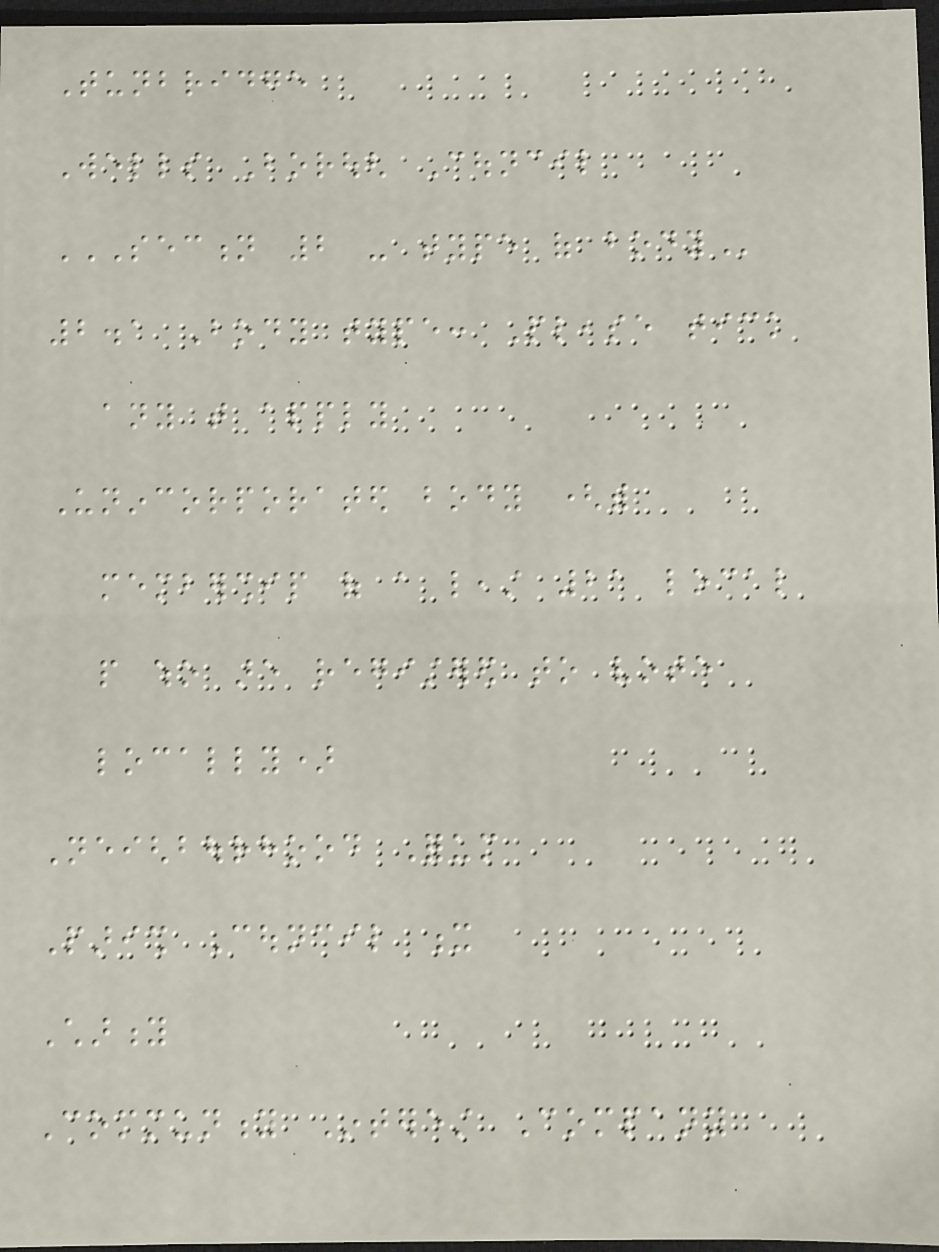Tunbridge
Wells Borough Council
SECTION 2 - TYPE OF BODY
2.1 Body type: Please tick
any that apply
Unincorporated body (with
membership of a least 21 local
people who are registered to vote
locally)
Neighbourhood Forum
Parish Council x
Charity
Community Interest Company
